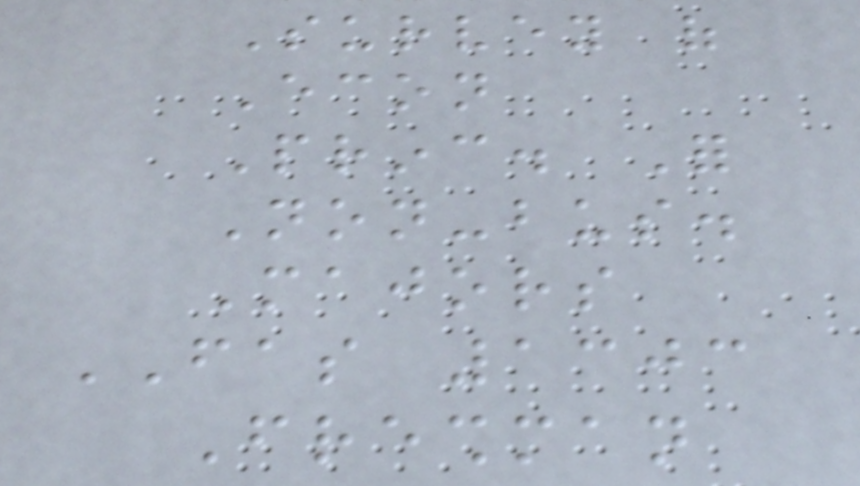Survey of
Econ
Princ. For
Non-bus.
Majors
FAS 1303
Freshman
